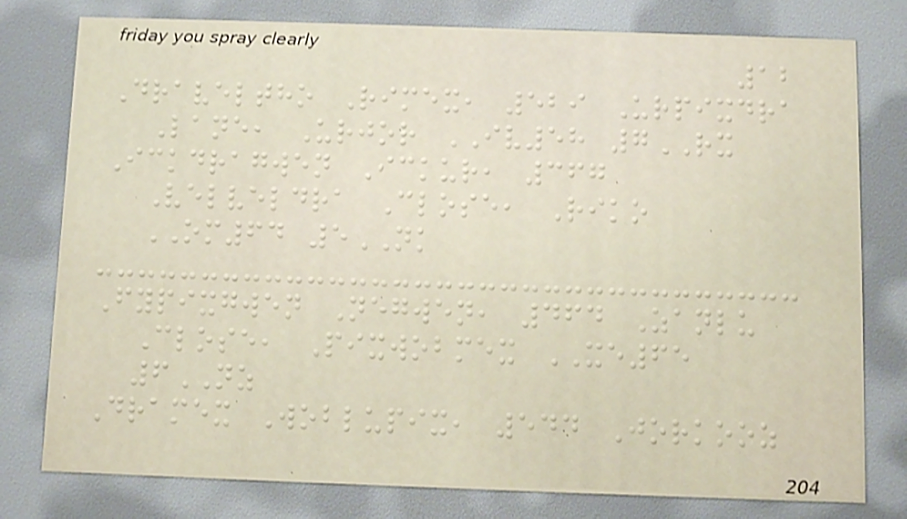12
Draveltho Rimex, 529 Urpixdra
Lane, Urjor IV58 7RX
Ickdragwen Ickur, 367
Velveldra Close, Riko
OM64 5NK
Fypixgwen Negwen, 464 Zanlu
Close, Pixwobmex XE65
6NZ
Dramex Woblupix, 544 Jorkooz
